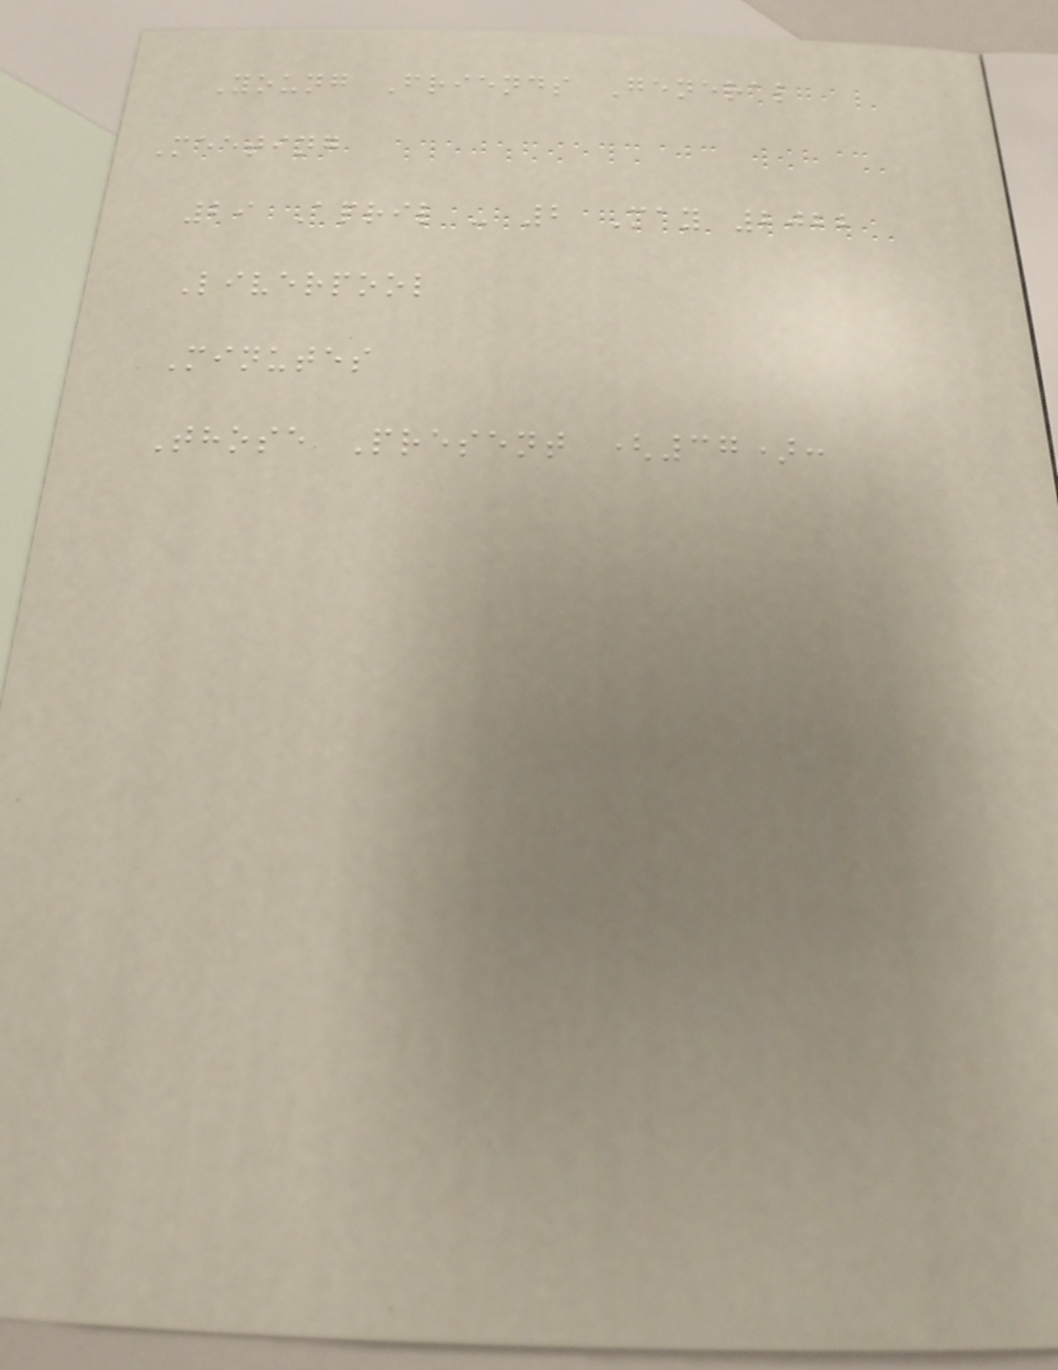Young Friends General
Meeting
29 April - 2 May 2022
Liverpool
Minutes
Those Present (37):
